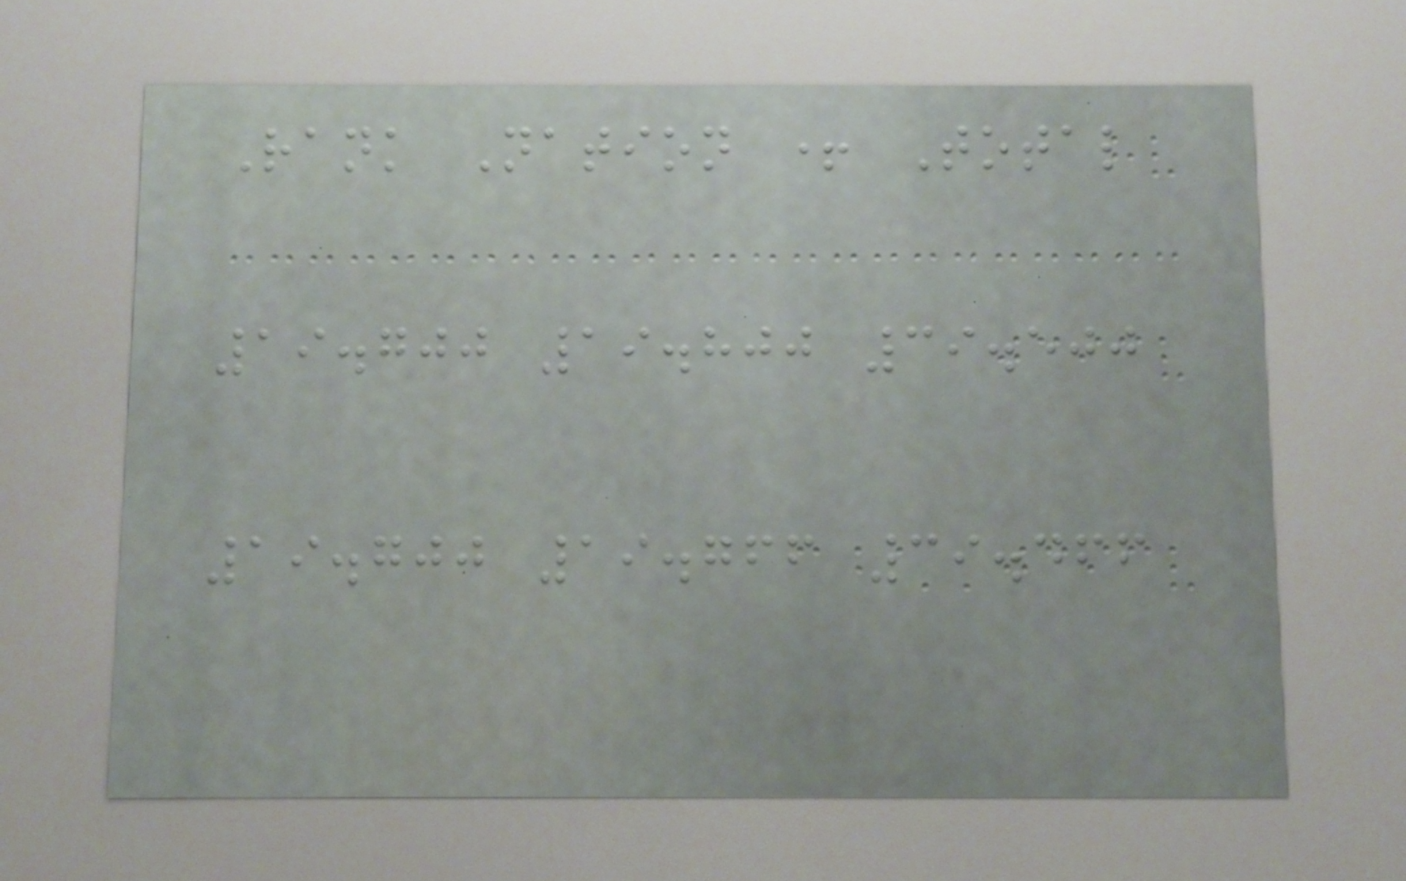Rank Nation + Total
19.700 19.800 39.500
19.700 19.766 39.466
